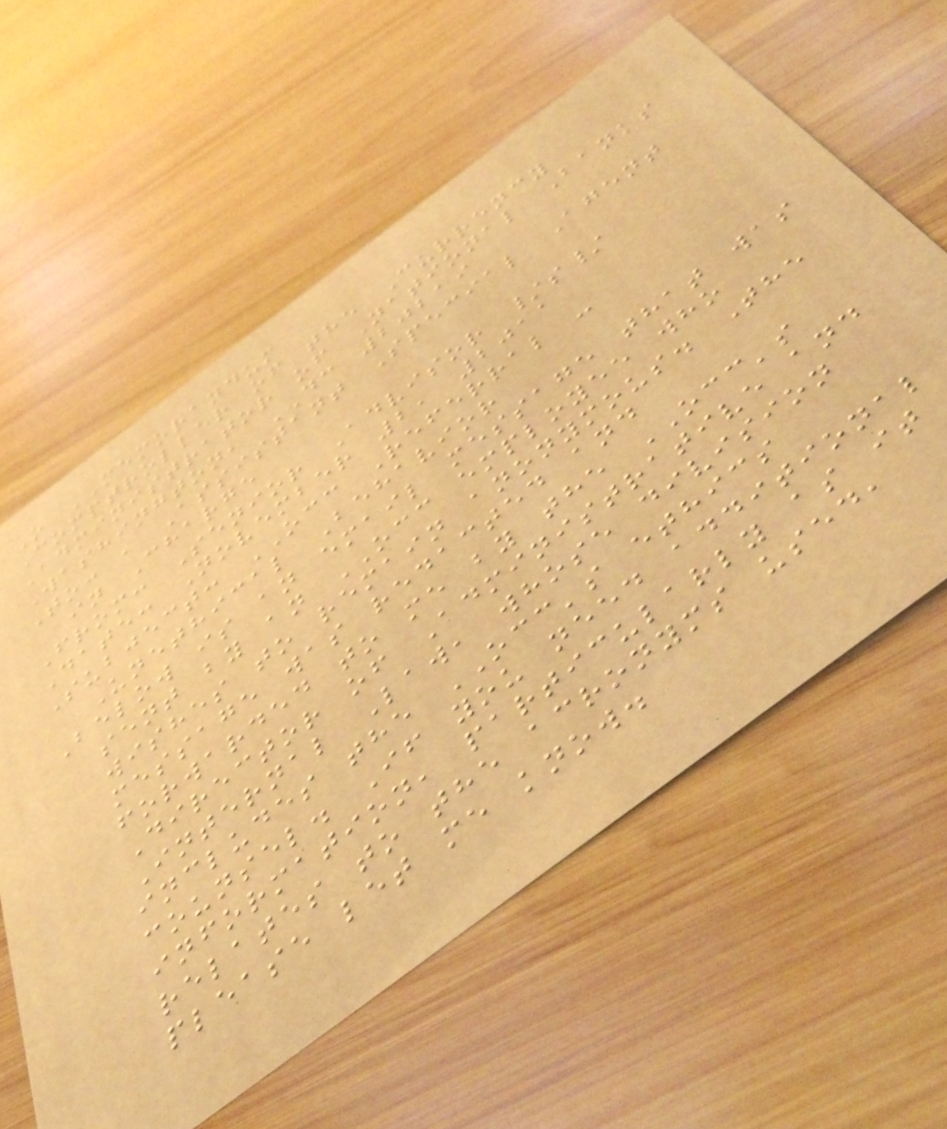O MEMORANDUM
Comptroller of the Currency
Administrator of National Banks
Washington, DC 20219
To: , Assistant Special Agent
in Charge
From: Senior Advisor /s/
Date: November 2, 2011
Subject: OCC Referral -
Unethical Behavior
Below is an email message that was
sent by an OCC employee who
wishes to remain anonymous. The
message was redacted and
forwarded to me by the OCC's
Director of Administrative and
Internal Law, whose division
includes the OCC's ethics
counsel. If you need additional
information, particularly as it
relates to the acronyms used,
please let me know.
